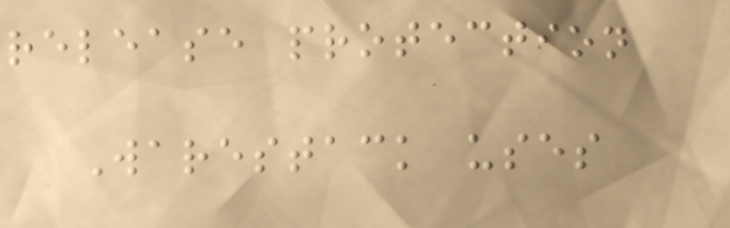release protection
Warestack uses
